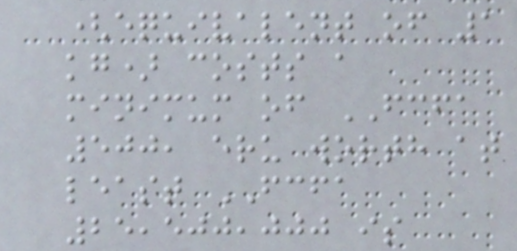(equivalent of 1
kg) costs a
minimum of FCFA
500, eru worth at
least FCFA
25,500,000 is
